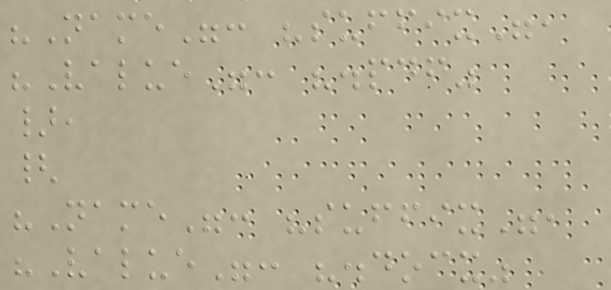"Name": "suffix",
"Value": ".pdf"
},
{
"Name": "suffix",
"Value": ".docx"
